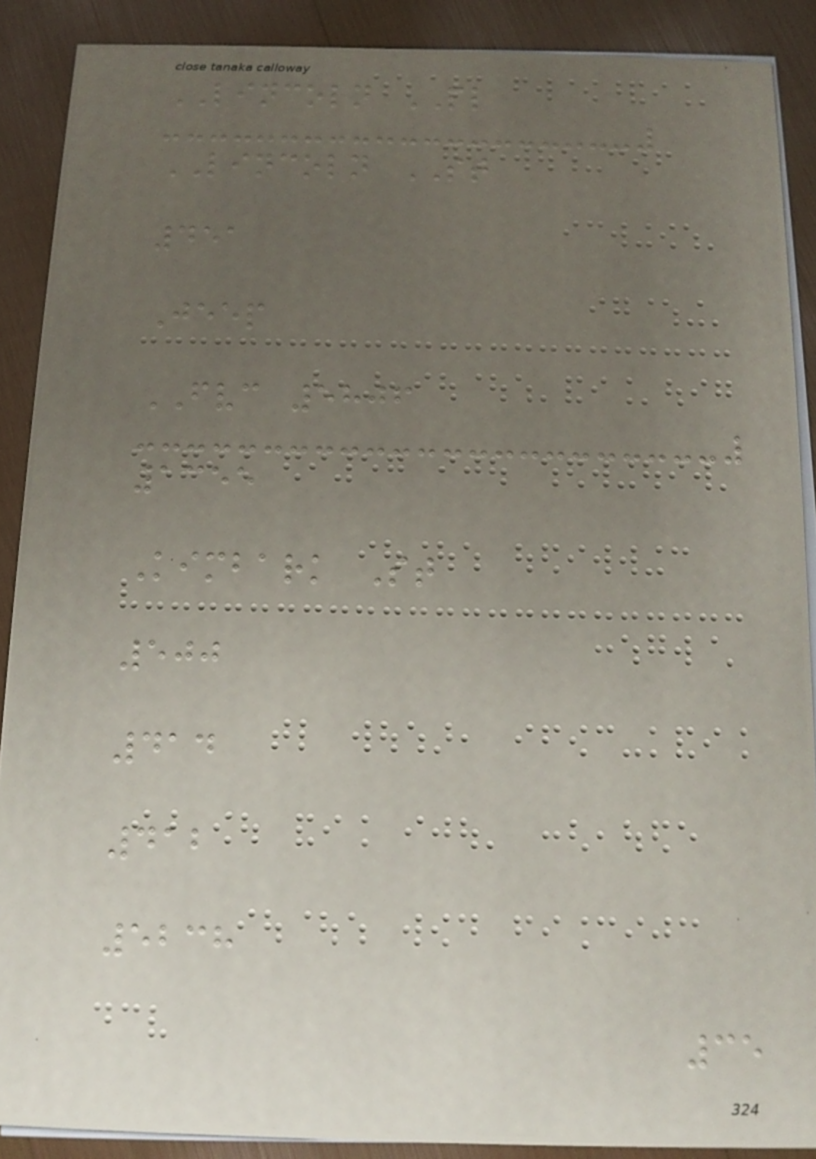LINCOLN PL
LINCOLN ST
451
Jeep
FVC 5806
1355
Kimbark St
500
414
412
5238
35
